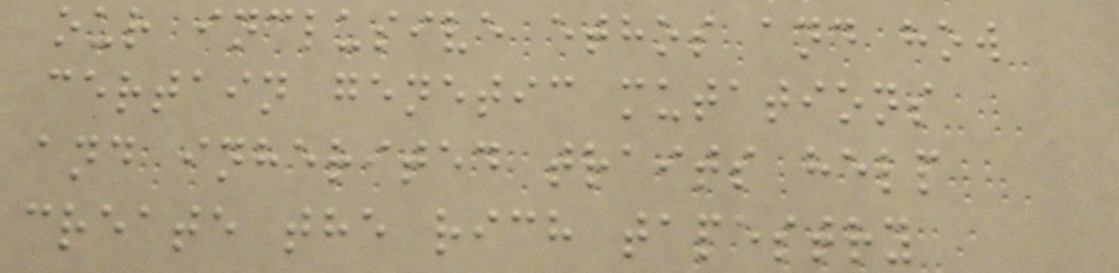our inclusive ethos and how
certain genetic mutations
and inherited traits help
create the rich tapestry
